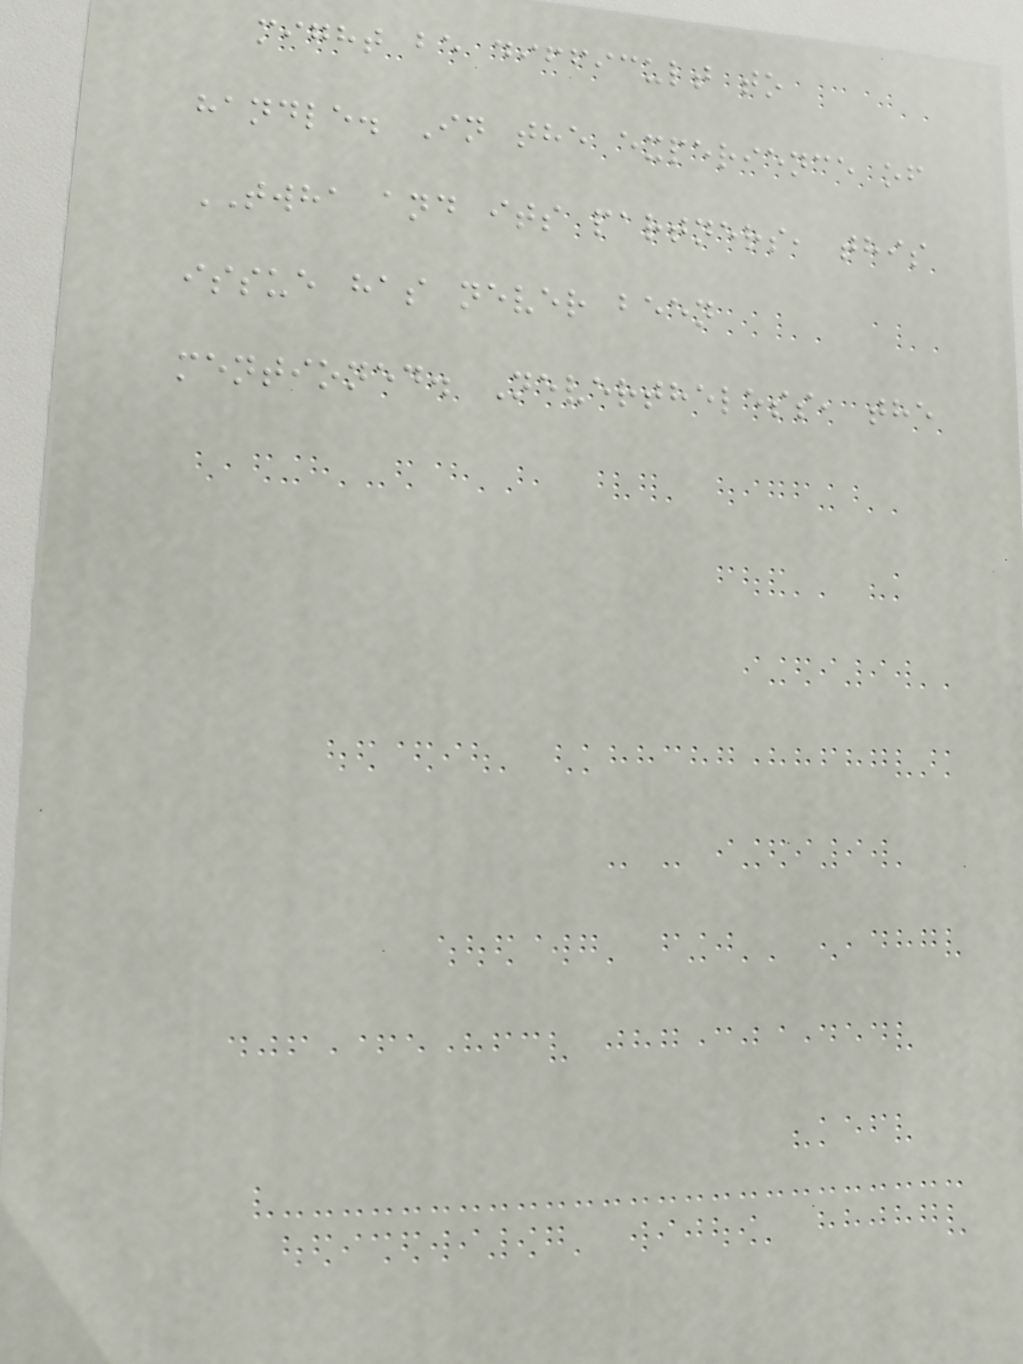might be difficult to
handle. In the experience of
TWHA and its partners, this
issue has never been
mentioned. Nevertheless, the
